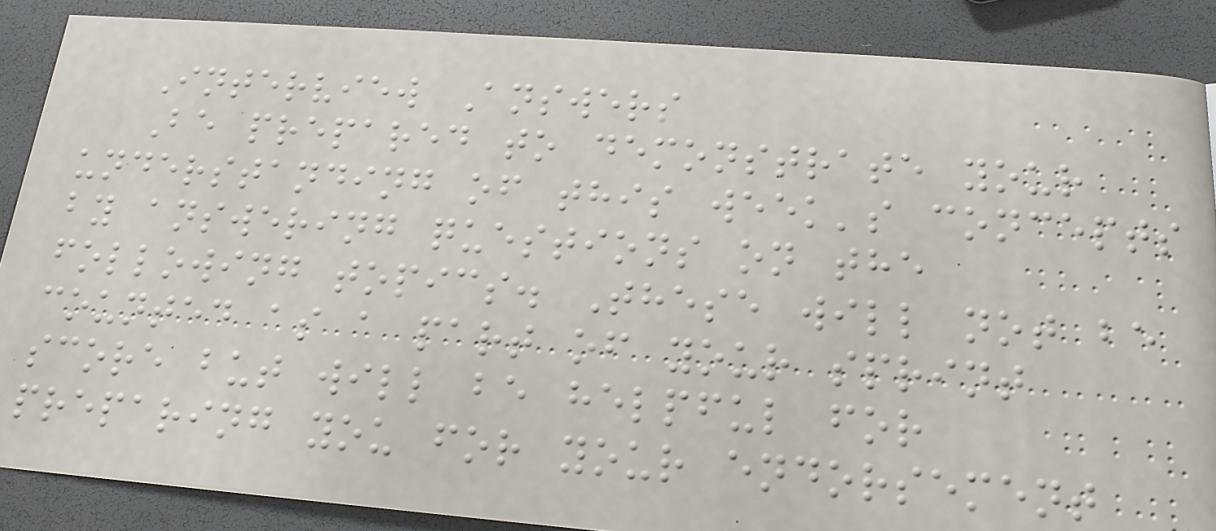Interview Answers
Be prepared to demonstrate your
understanding of this week's concepts
by answering questions on the
following topics. These will not be
counted as a part of your sprint
score but will be helpful for
preparing you for your endorsement
